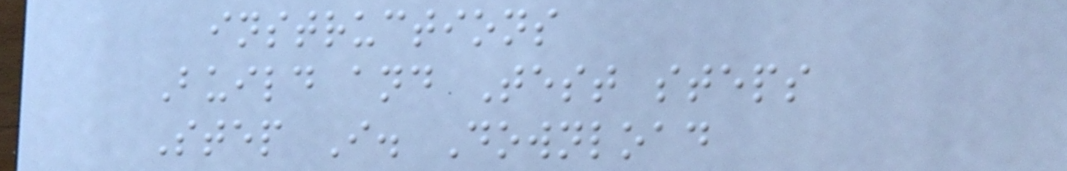instructions
Build and Test steps
Step I. Download
